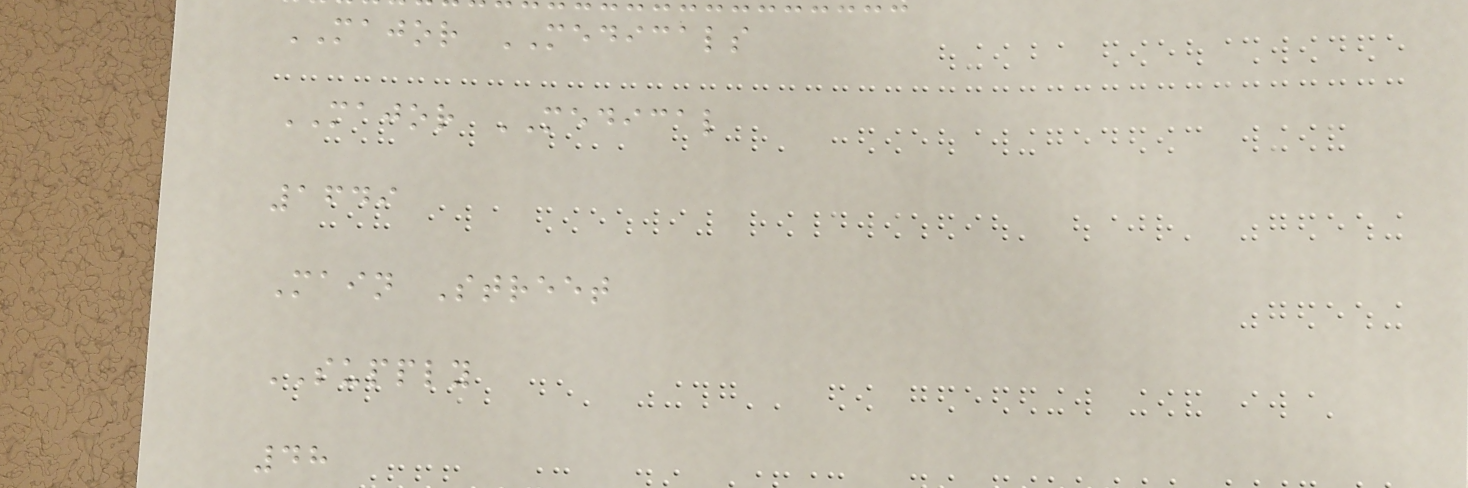MAJOR MEDICALS
MAJOR MEDICAL
1649
Main Street
SUPPLY
48
